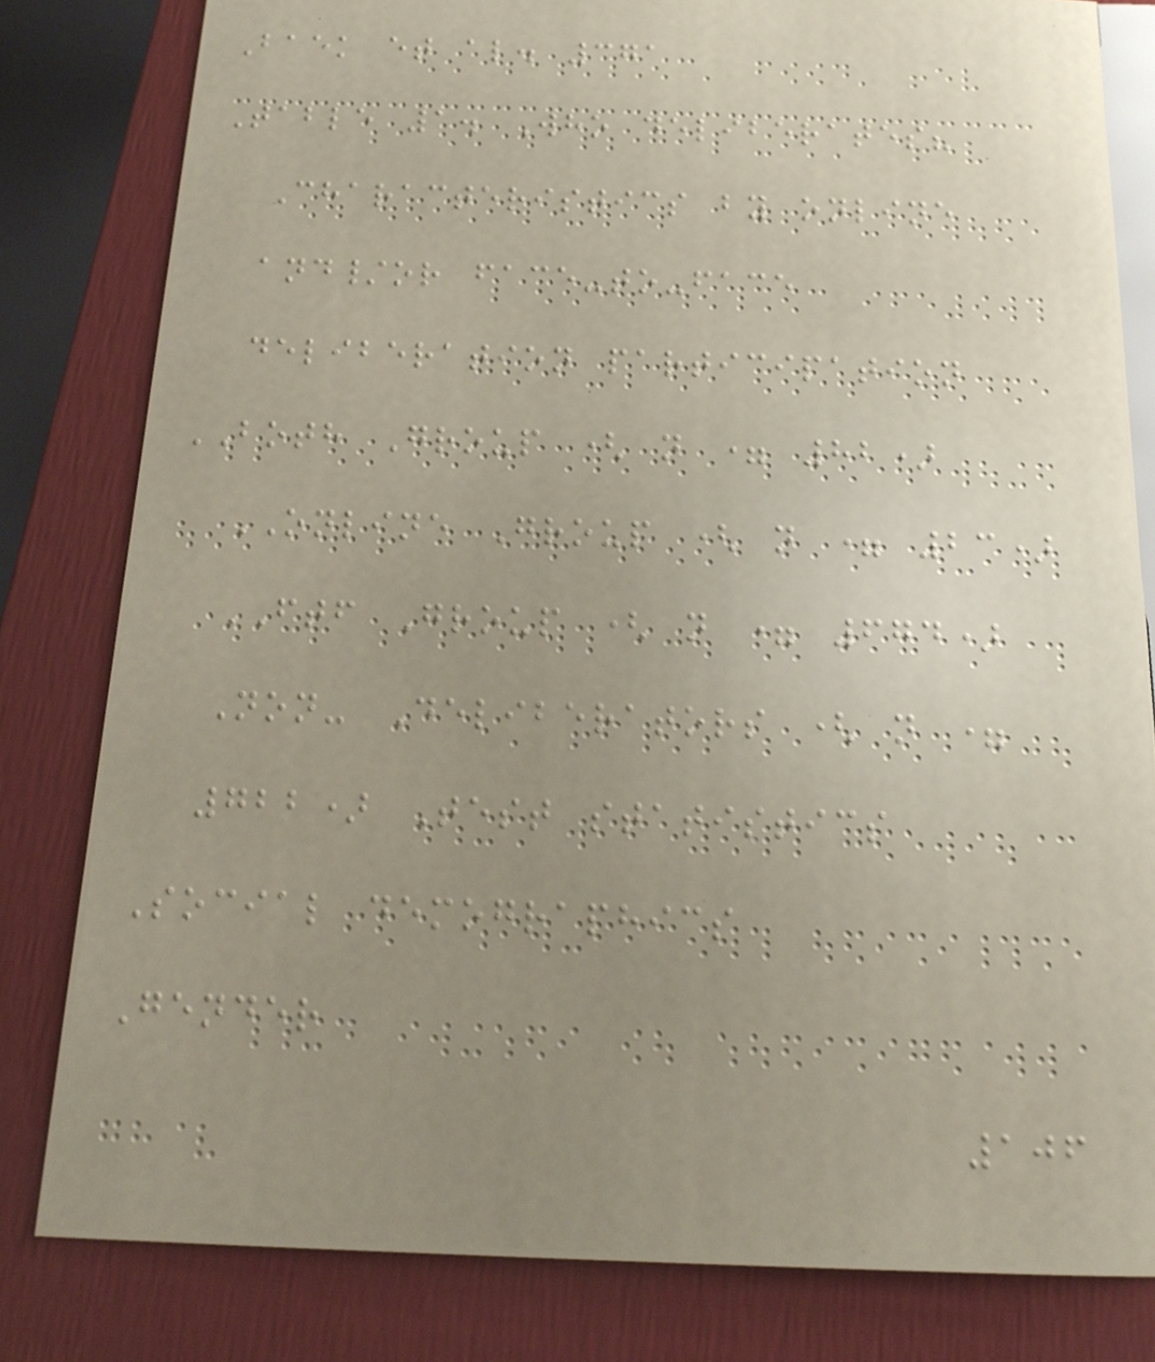Baek et al. 371
Table 1. Who deliberates?
Characteristics by online
and/or face-to-face
deliberation participation
BOTH Group ( n = 82)
ONLINE Group ( n = 23)
FTF Group ( n = 674)
Non- Deliberators ( n =
722) Test statistics
Social demographics
Gender
106
